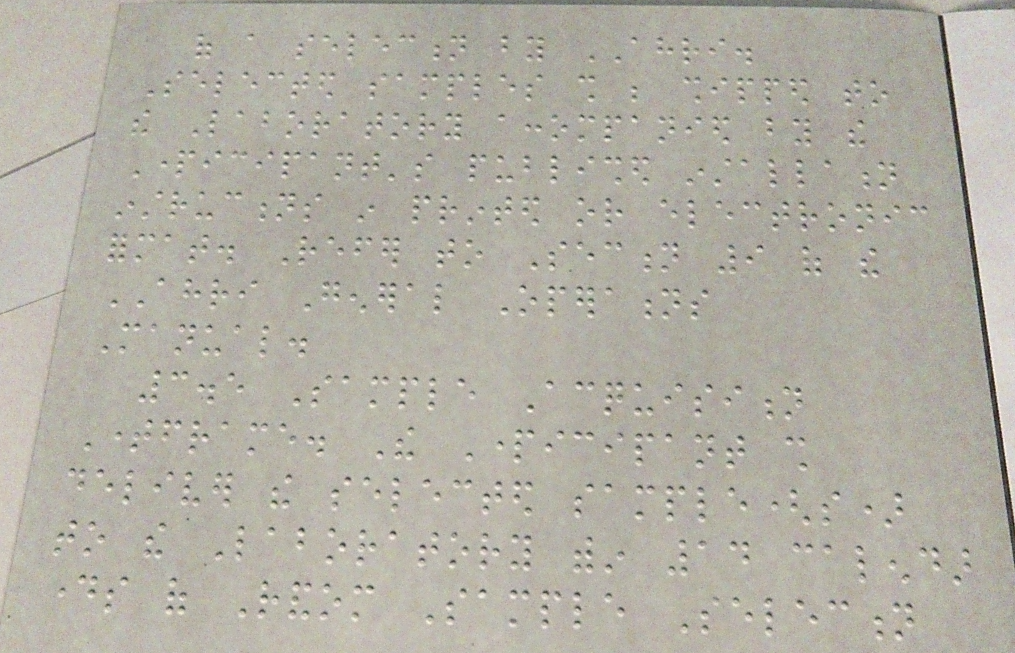of a selection by AHRI.
Selected samples shall be shipped to
the Laboratory accompanied by the
Participant's published installation
instructions in printed or electronic
format. Refer to Section 9 of the
AHRI General Operations
Manual.
3.5 Sample Acquisition
Timeframe. The Participant shall
deliver the selected sample(s)
to the Laboratory within 14 calendar
days of Random Sample Selection
